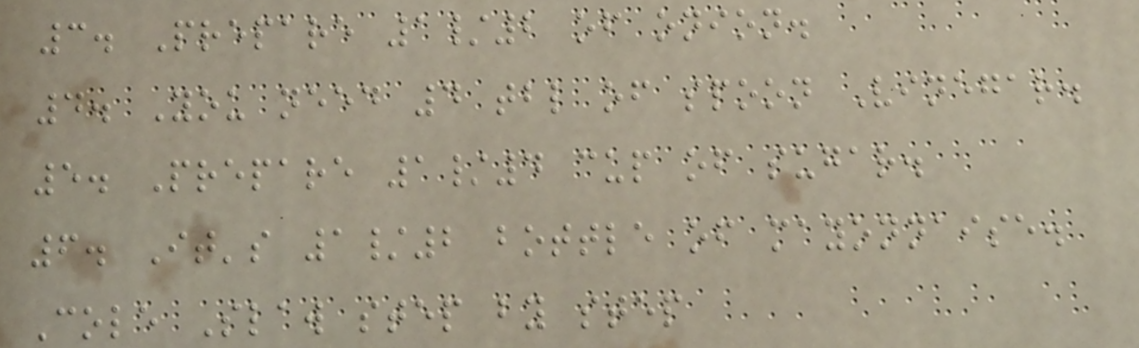3. Prepare 1/2 of onion.
4. You need 4 tbl of spoon Vinegar.
5. Prepare 1/4 cup of sugar.
6. It's 1/2 bottle of mayonnaise.
Cole Slaw step by step
